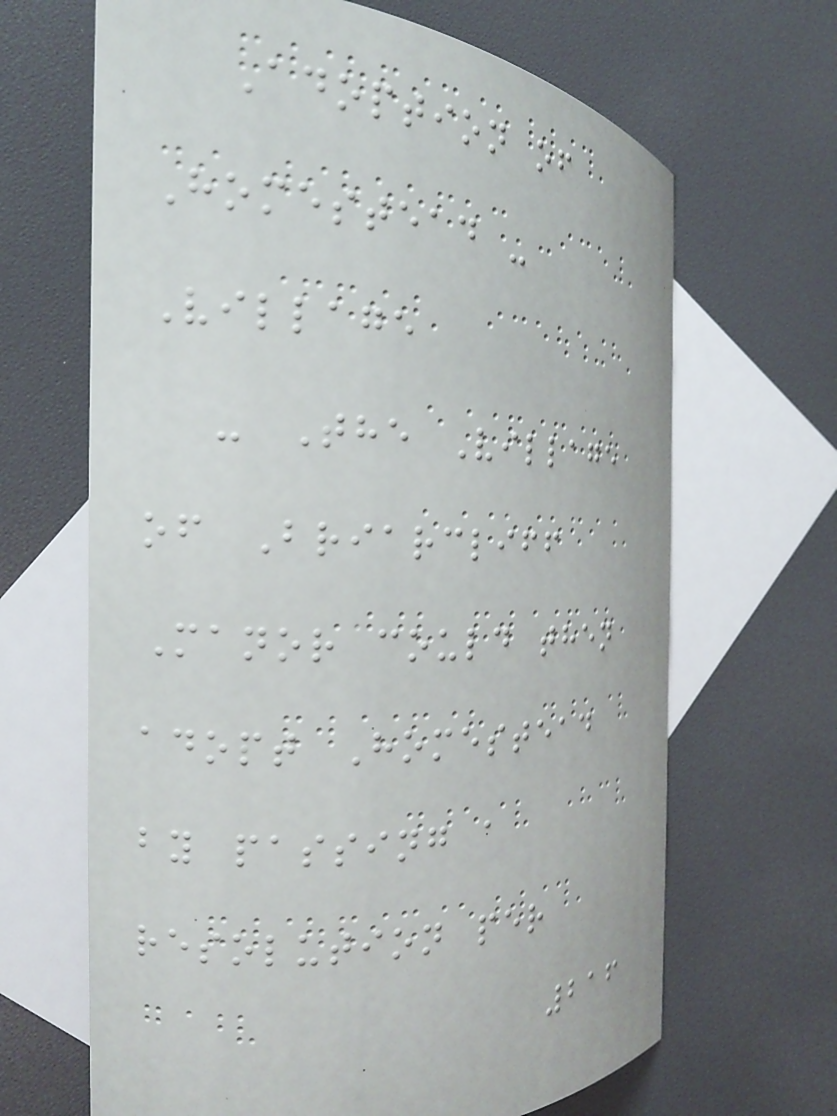Adoption of
Homestead -
Village
- The Village
of Briarcliff
Manor could then
adopt Homestead
by passing a
resolution per
216
